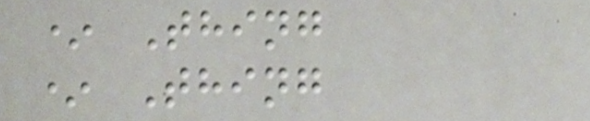* Thing
* Thing
